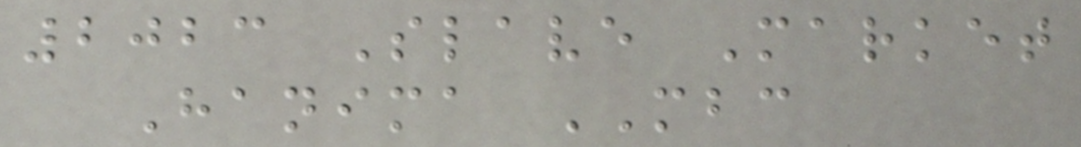2023 Slave Market
Hanima MBC
